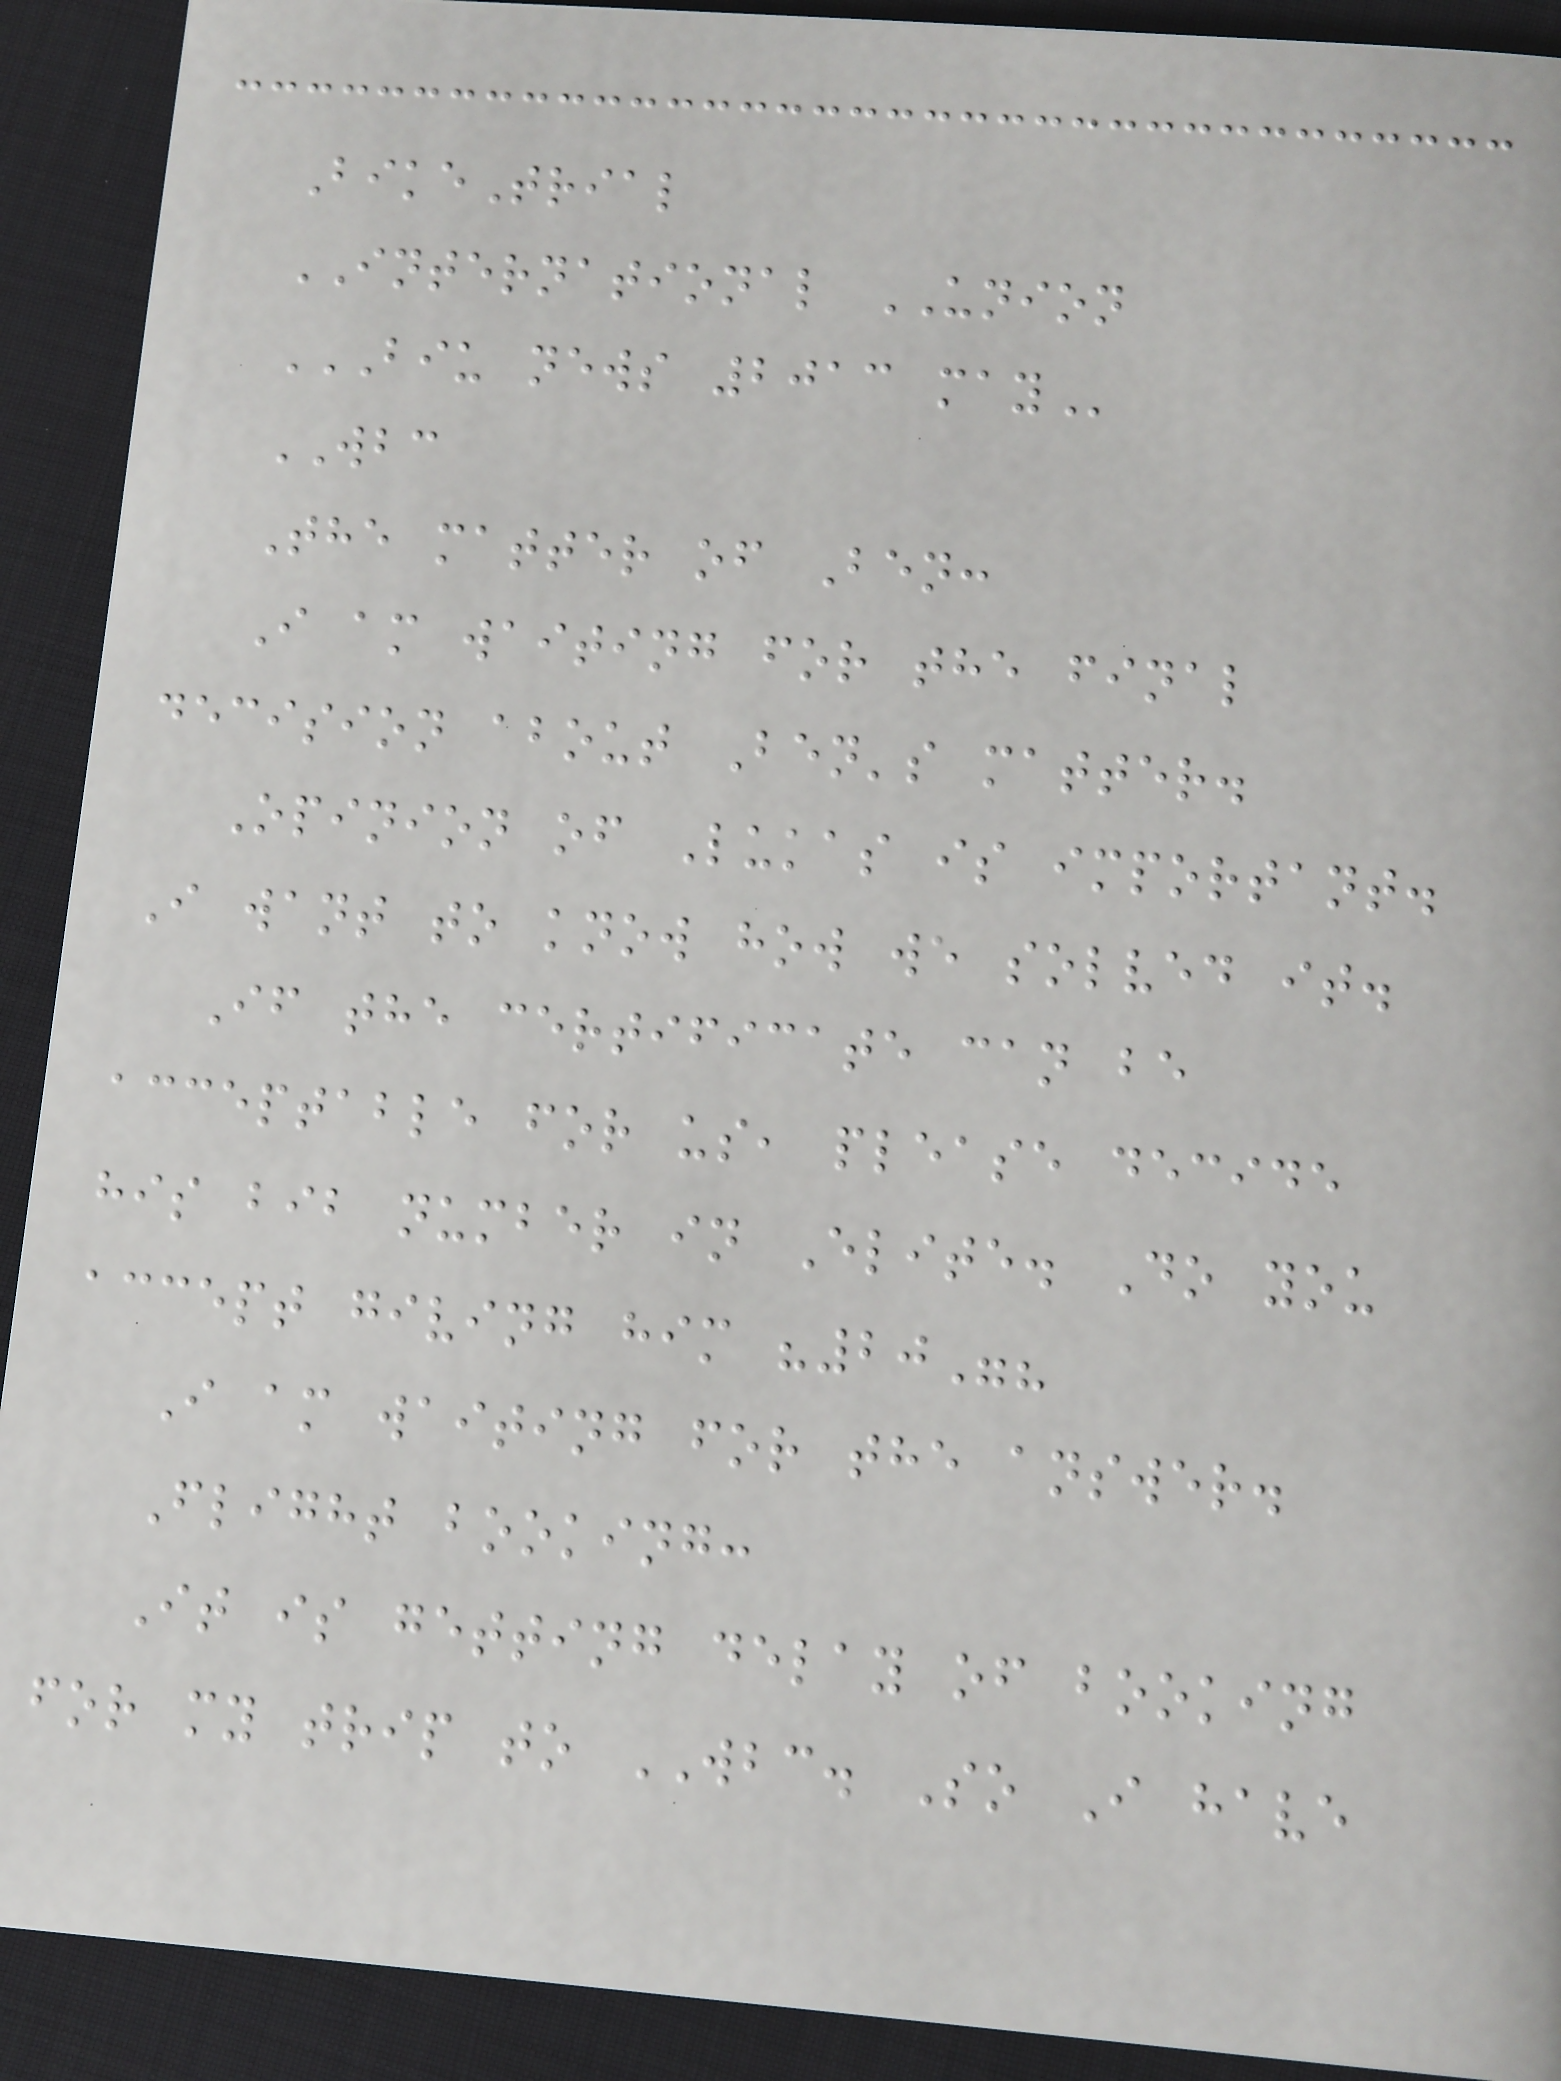BikeTrial
INTERNATIONAL UNION
BIU NEWS 2013 MAY
WBC
The matter of Ben:
I am waiting for the final
decision about Ben's matter.
Opinion of Lukas is important.
I want to know how we solved it.
If the certificate can be
acceptable for us, please decide
his bib number in Elite. Do you
accept giving him "20"?
I am waiting for the answer.
Flight booking:
It is getting delay of booking
for my trip to WBC. So I have
